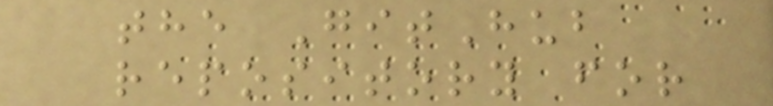the GitHub
repository for
